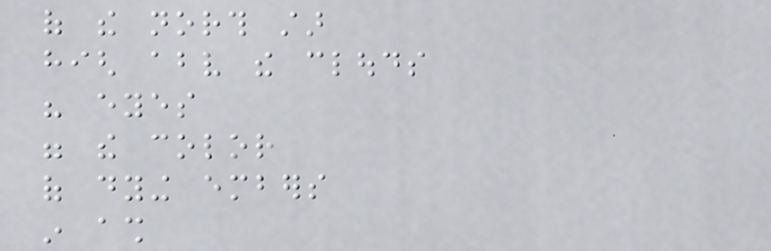of the north star
high above the clouds
his eyes
were the color
of dying embers
in ash
